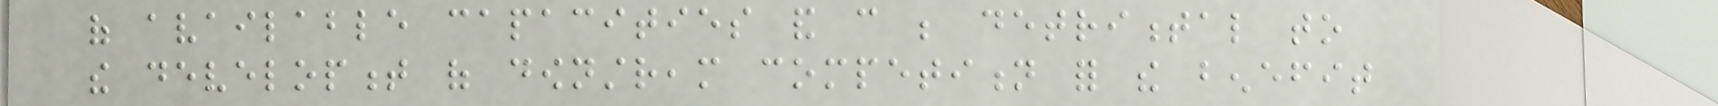of available capacities and can be detrimental to
the development of downstream competition for the benefit
